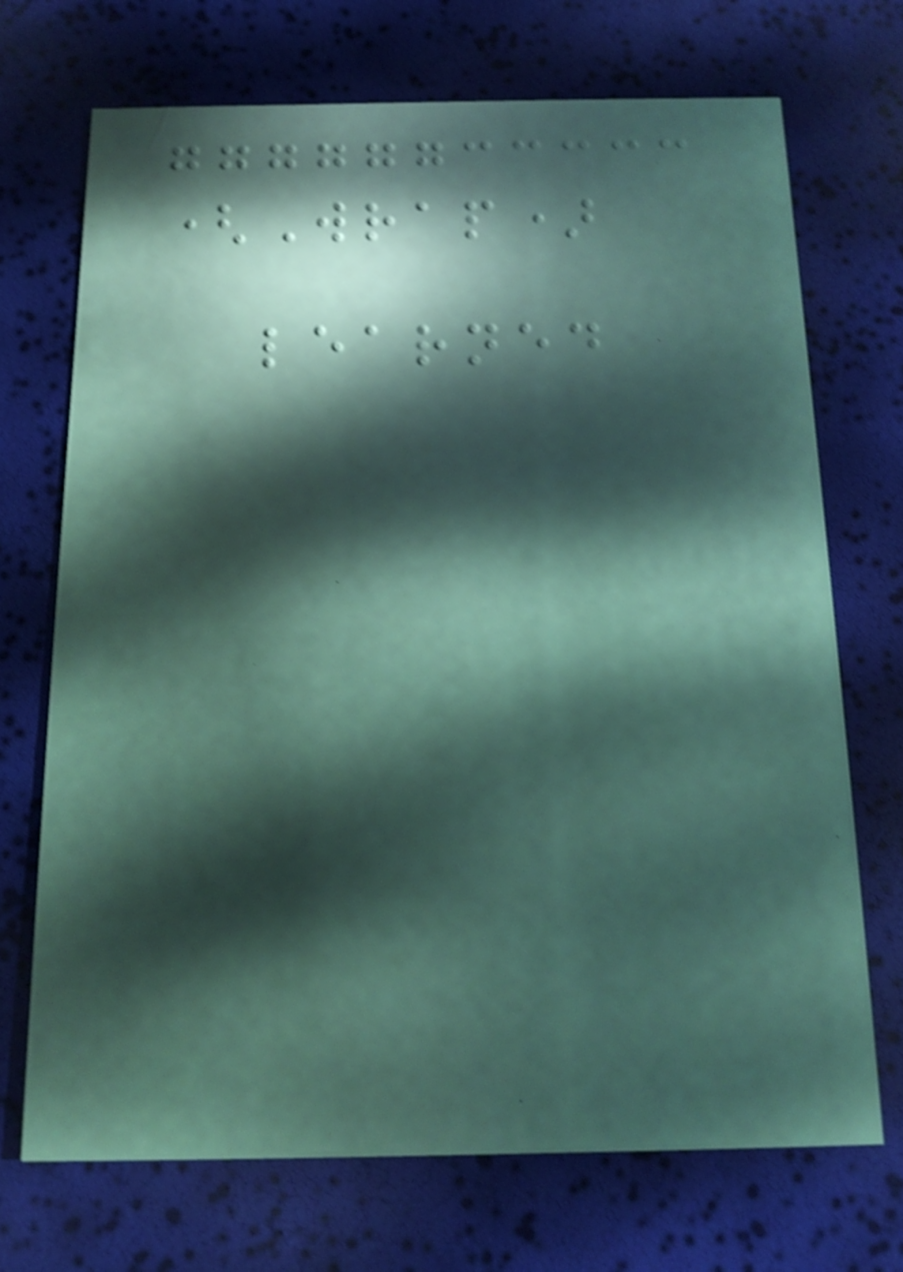(Wrap)
learned
